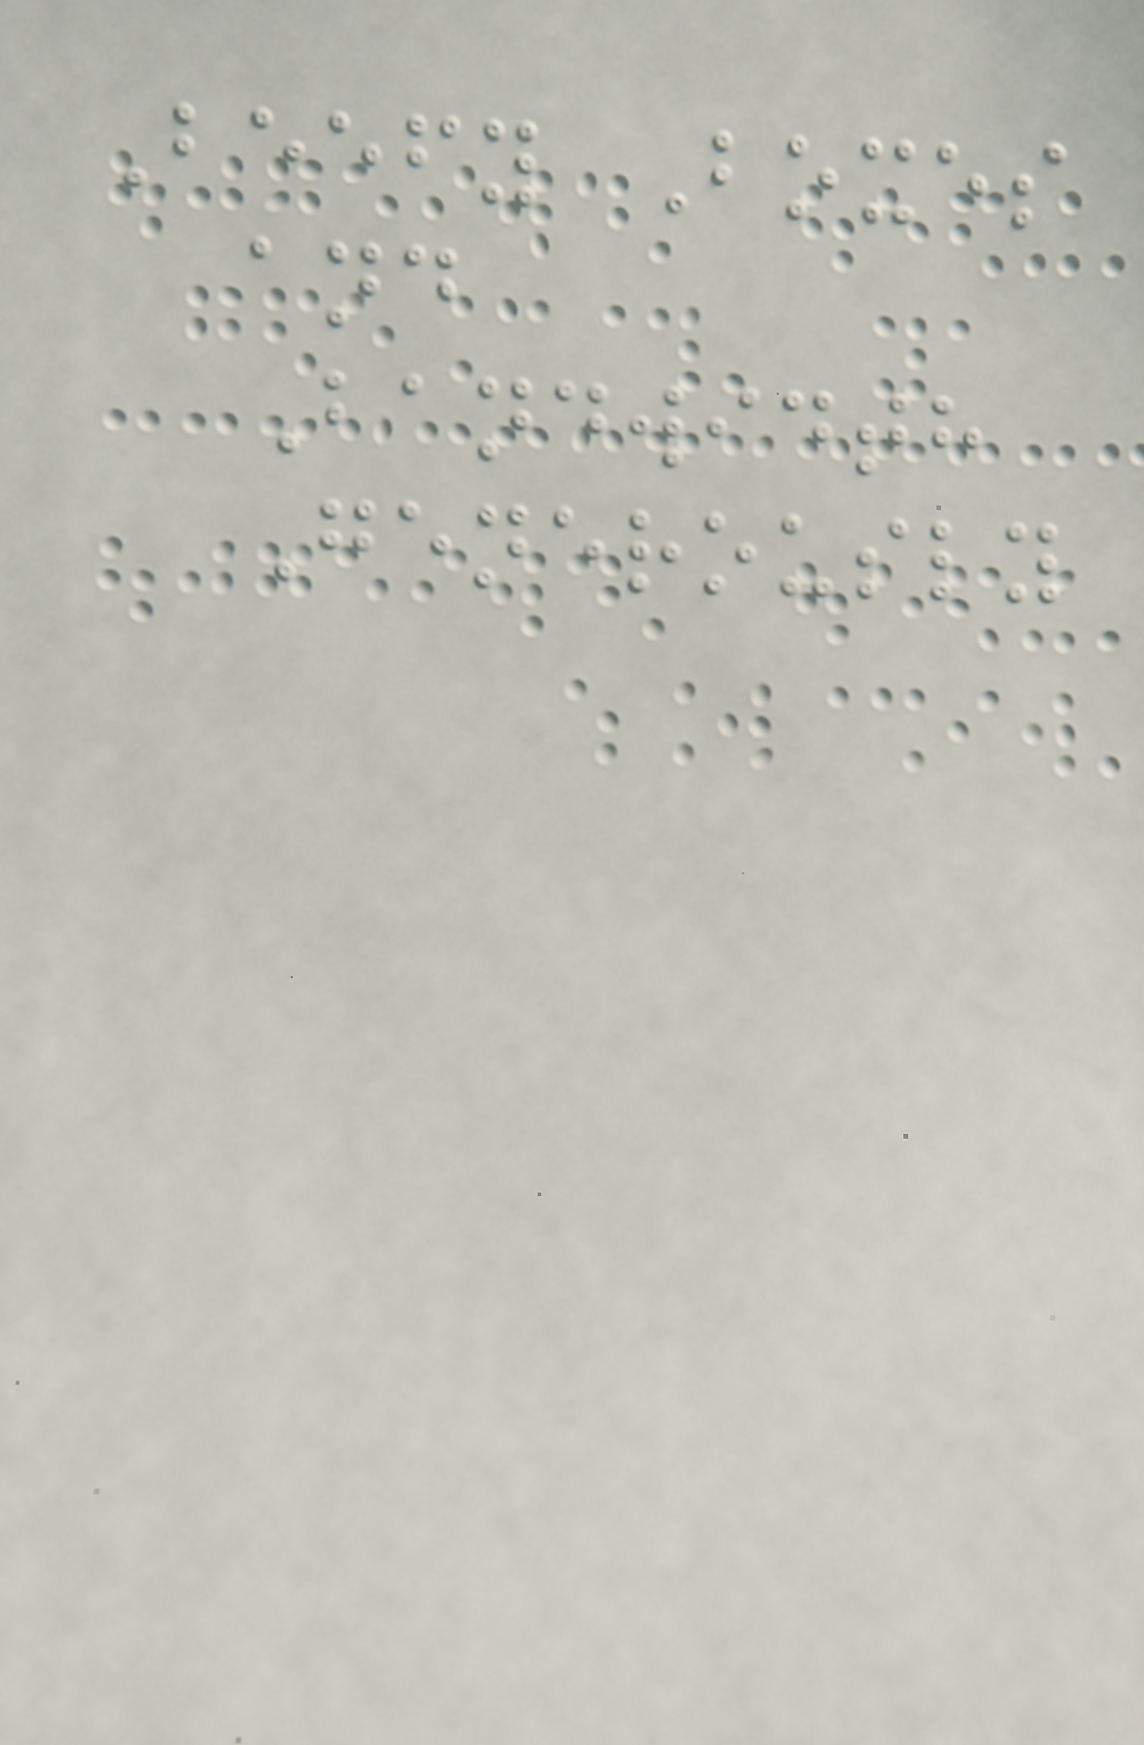Beefy Boxes
and
Bandwidth
Generously
